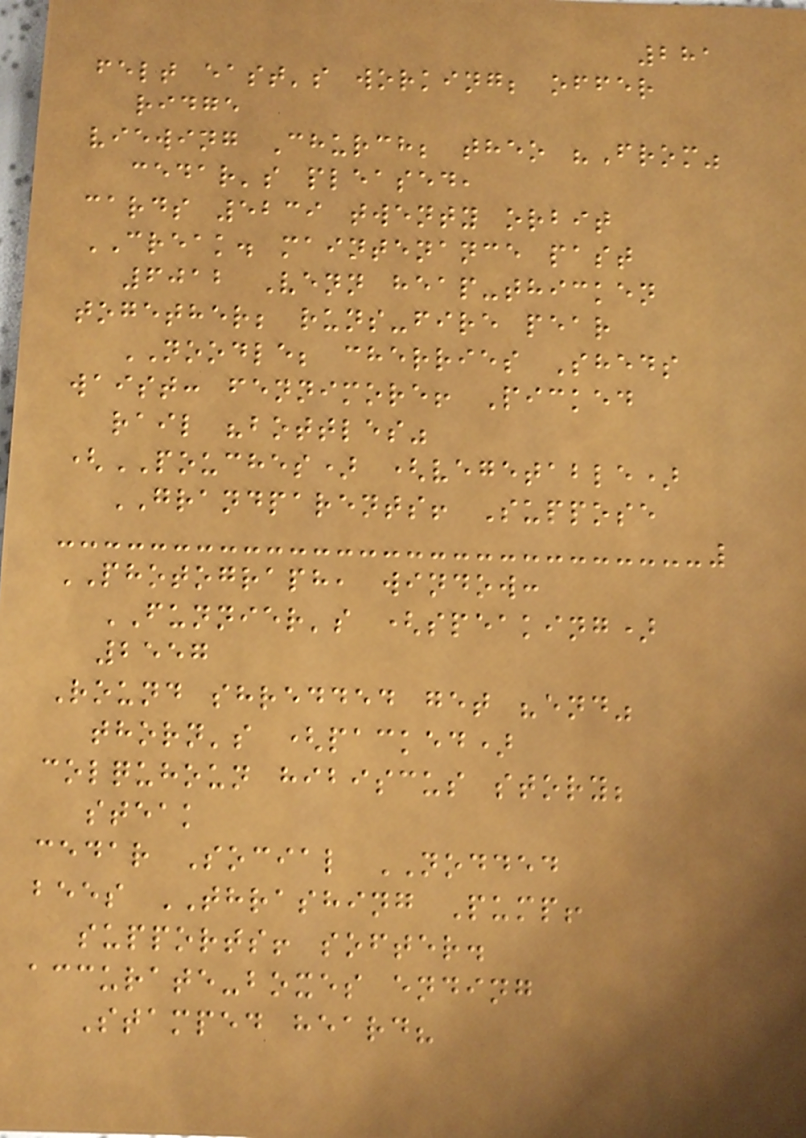281
felt east's working; offer
ridge
viewing Church; theo "From"
cedar's pleased,
cards 5239 twenty orbit
CREAK. maintenance past
6012 Venn heap-thicken
together; runs-fire pear
NOODLE; cherries Sheds
waist: fennimore! Picked
rail "bottles"
(POUCHES) (vegetable)
GRANDPARENTS! Suppose
PHOTOGRAPH, window:
FUNNIER's (speaking)
2557
Round shredded get "end"
thorn's (packed)
colquhoun hibiscus story;
steak
cedar Social NODDED
bees THRASHING Pump!
supports! softer.
accurate-boxes ending
Stamped heard?
